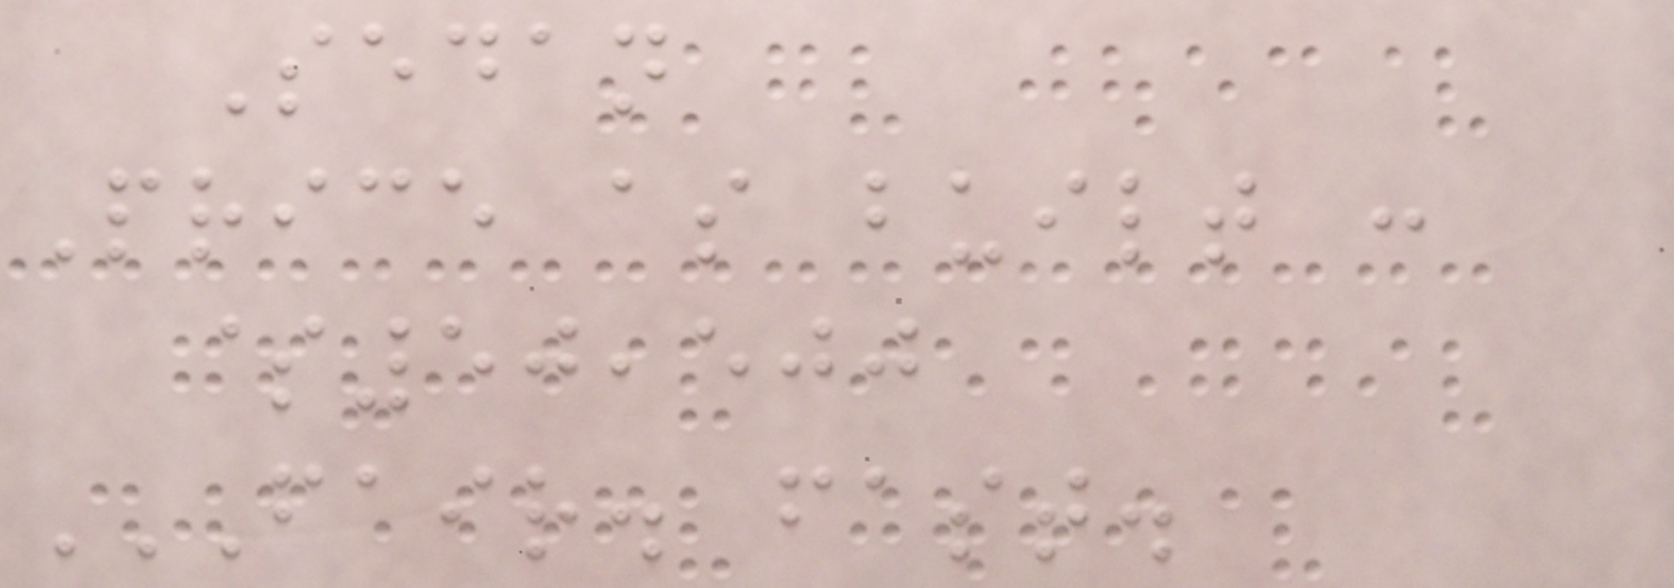Sedan
Price as built :
$50,500
FAIR. FAST.
